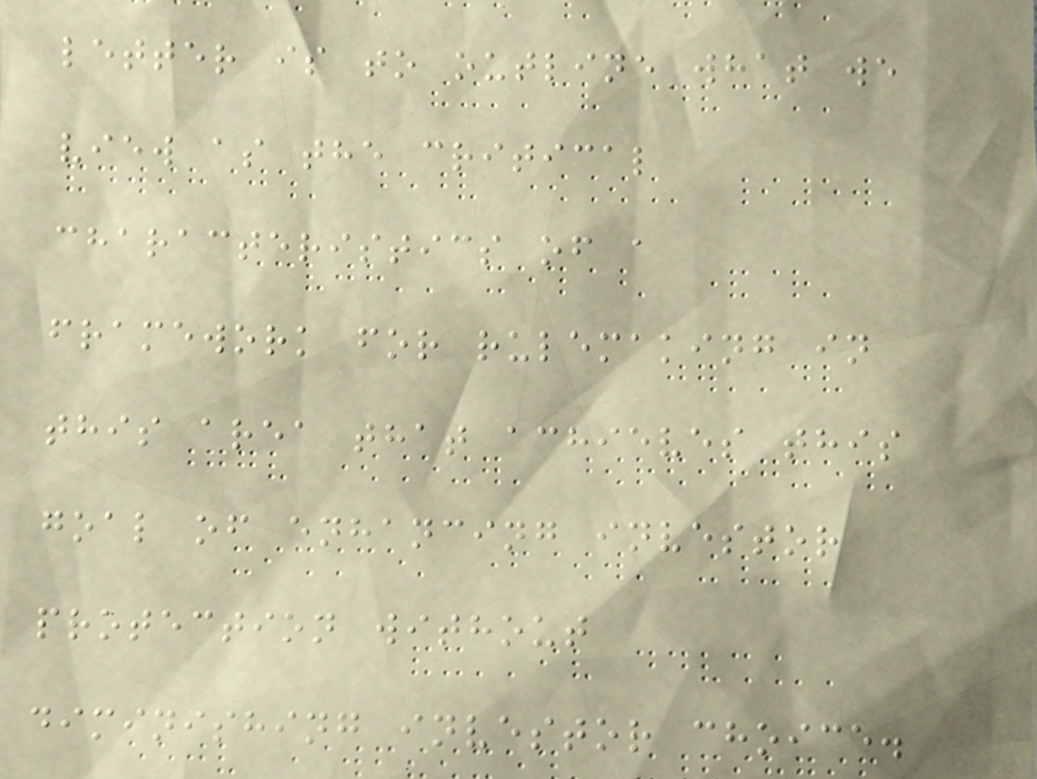letter is to outline what we
view as the critical
characteristics of a
framework for rulemaking in
this area that achieves this
goal of enhancing investor
protection without
diminishing investor choice.
